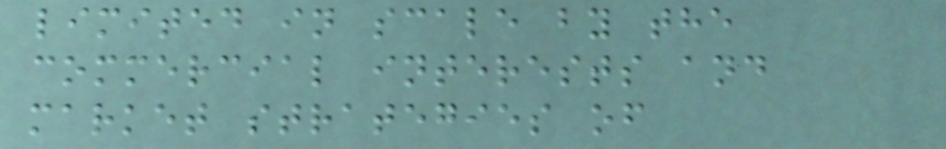limited in scale by the
commercial interests and
market strategies of
